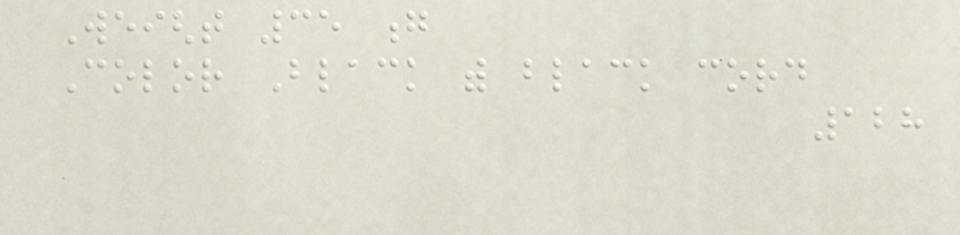Weight 35 g
Color Black with black cord
128
